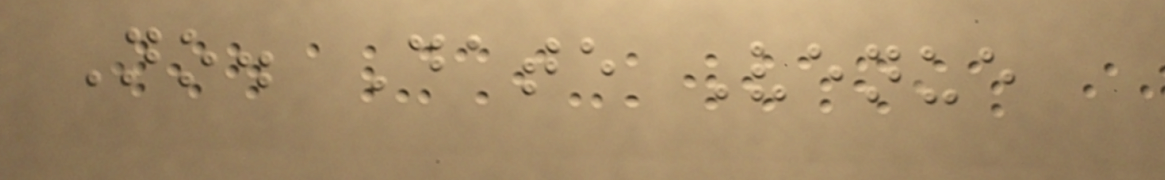No. Date Venue
